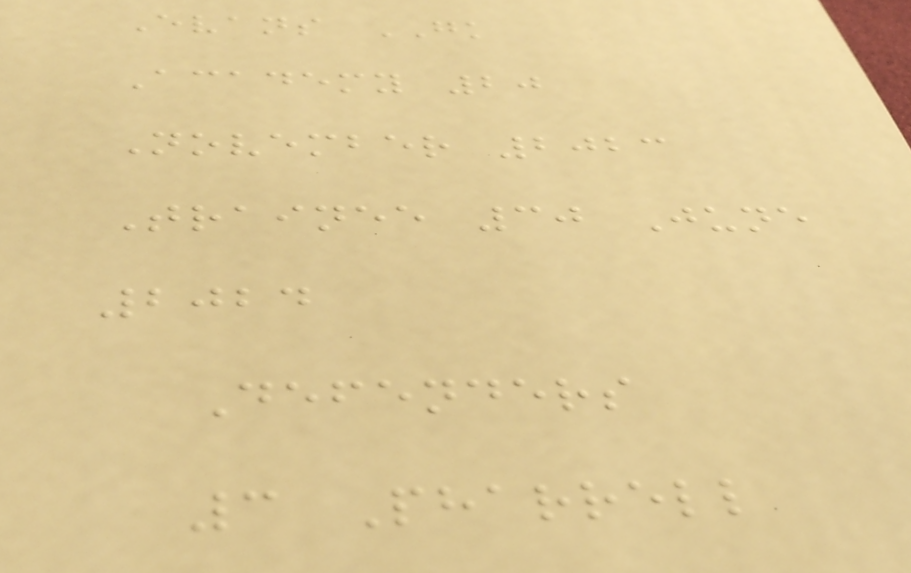Evans GK
Academy 20
November 2023
Trainee 30 June
2024
Defenders
3 Pharrell
